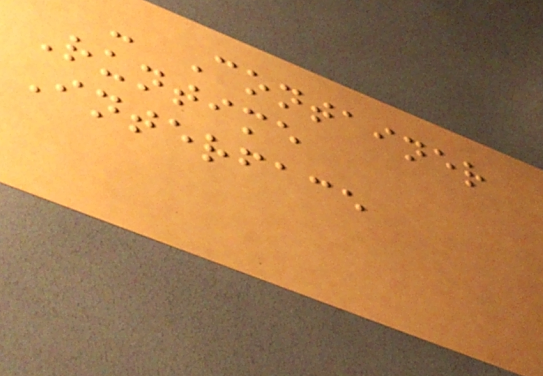- Container
Runtime
Interface
